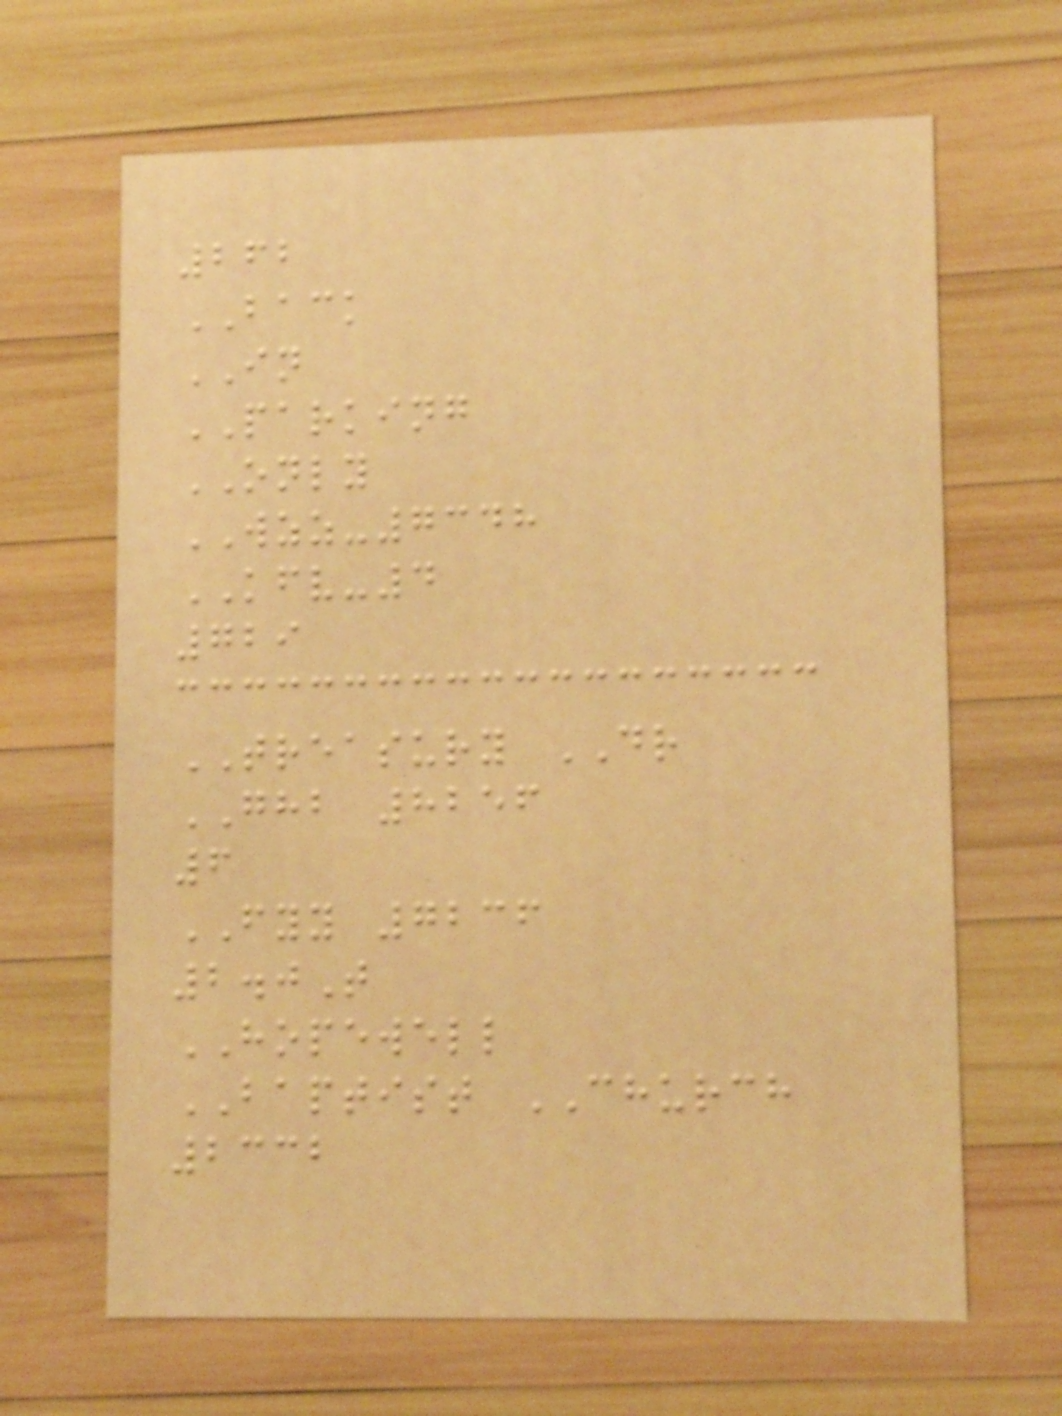262
BACK
IN
PARKING
ONLY
WZZ-7348
KFV-4
729
TREASURY DR
GHB 8256
6
FYY 7236
2.0T
HOPEWELL
BAPTIST CHURCH
2332
